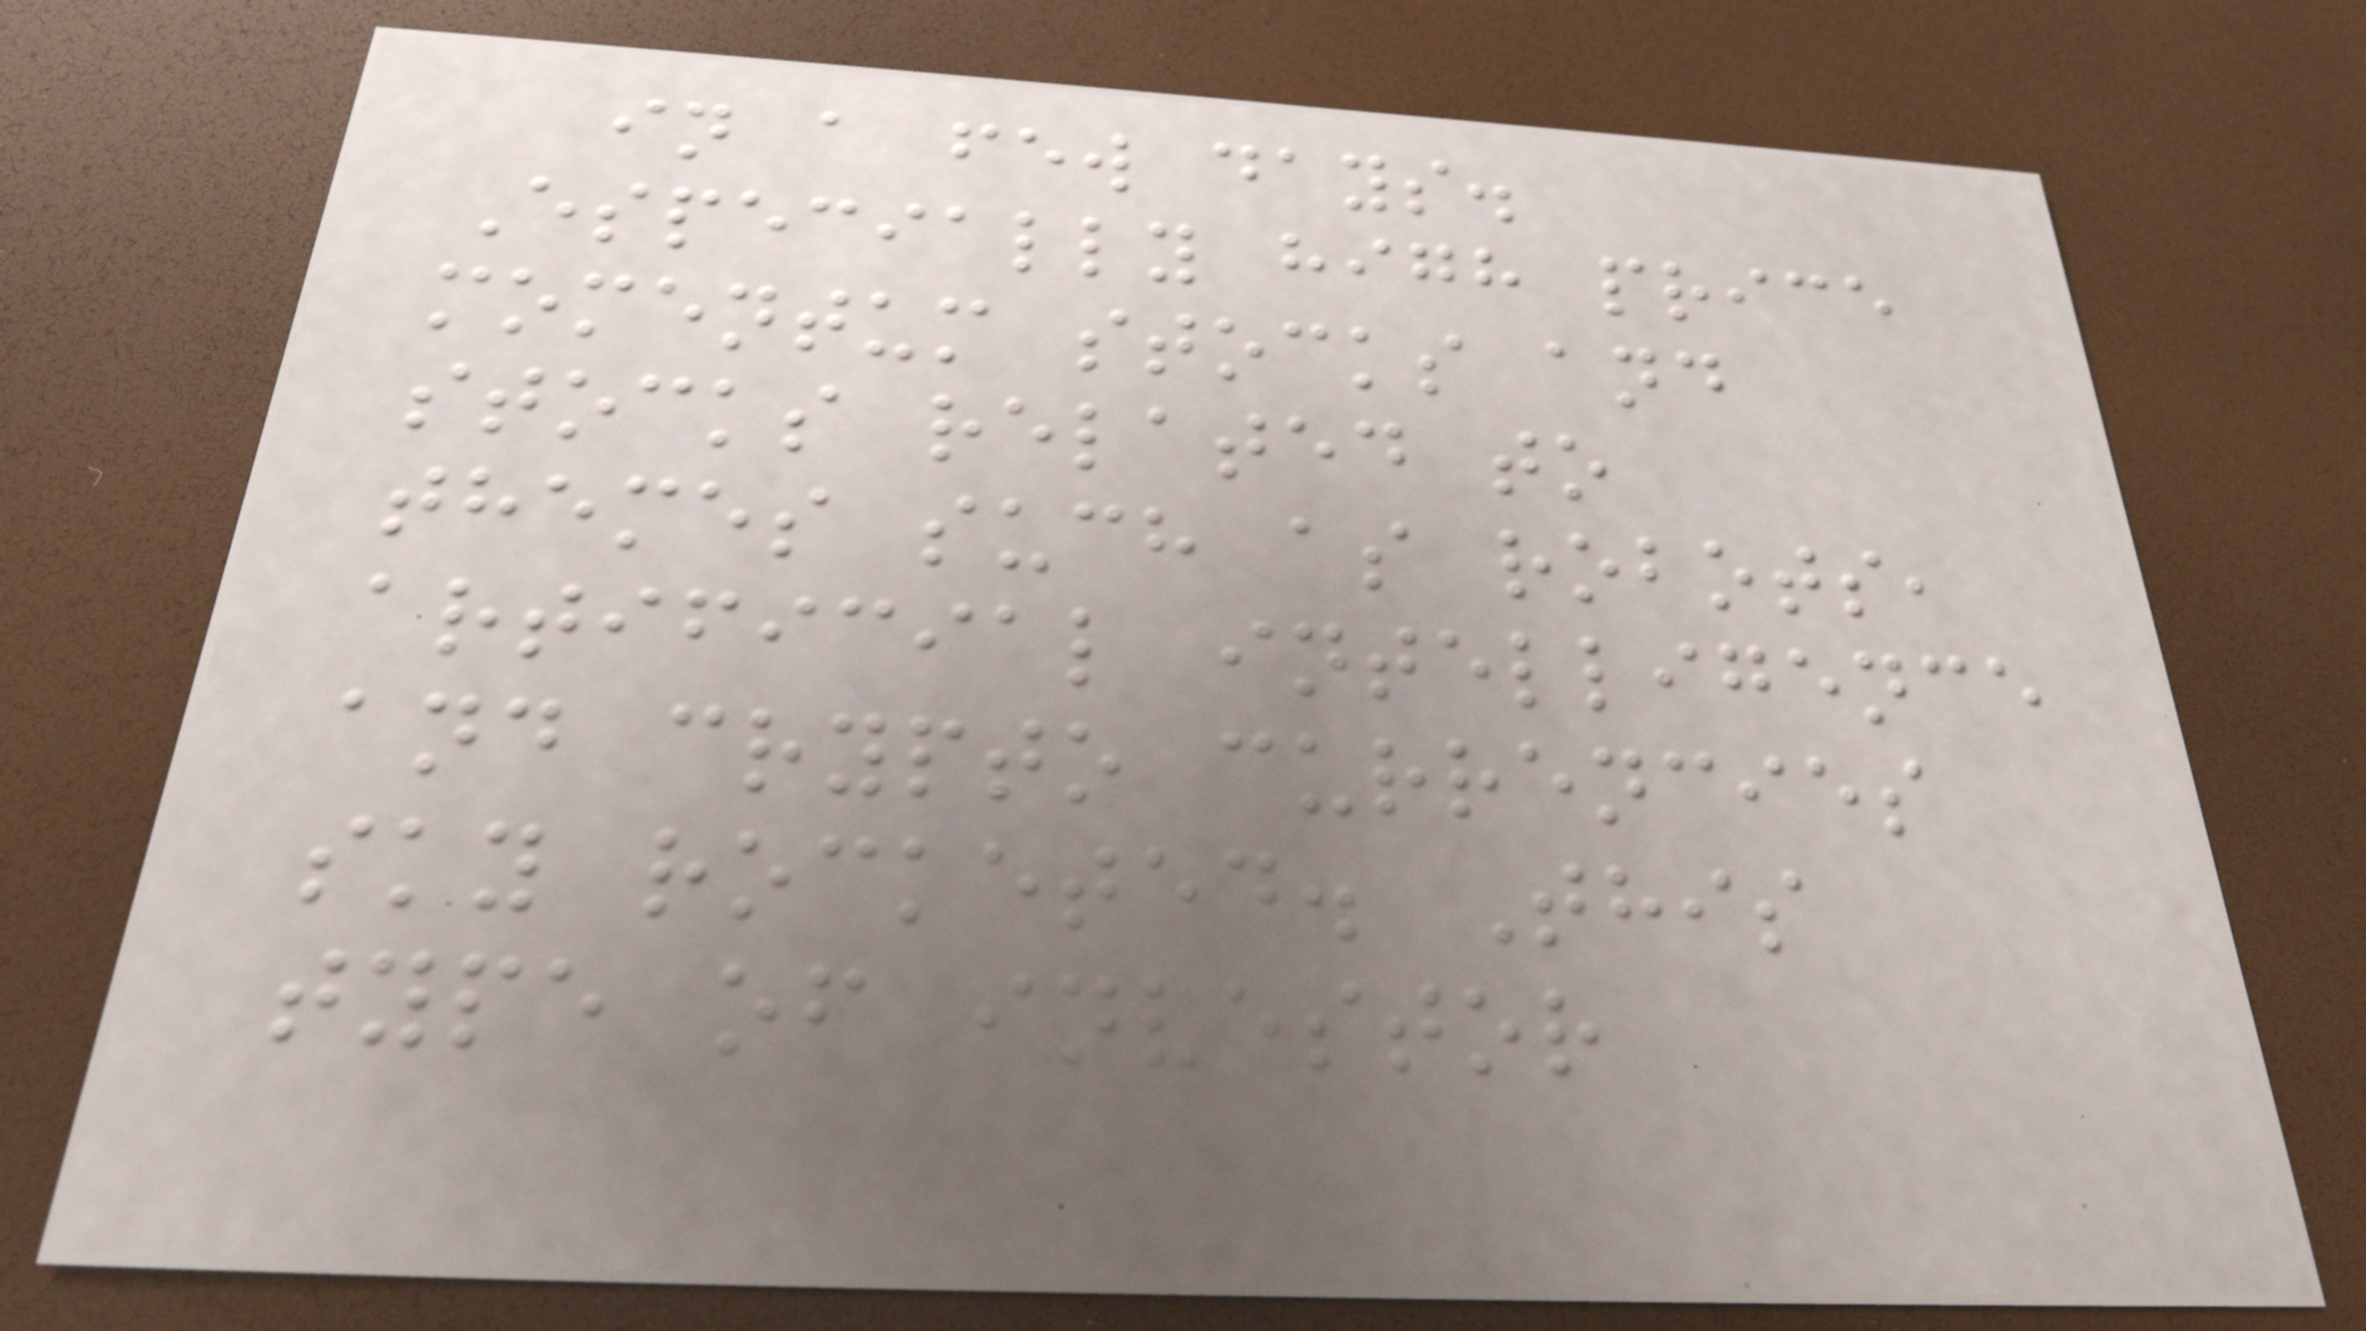in a few days.
Especially high price
momentum stocks and
stocks related to
themes such as robots,
artificial intelligence
and crypto currencies
sky rocketed. This
type of investor
